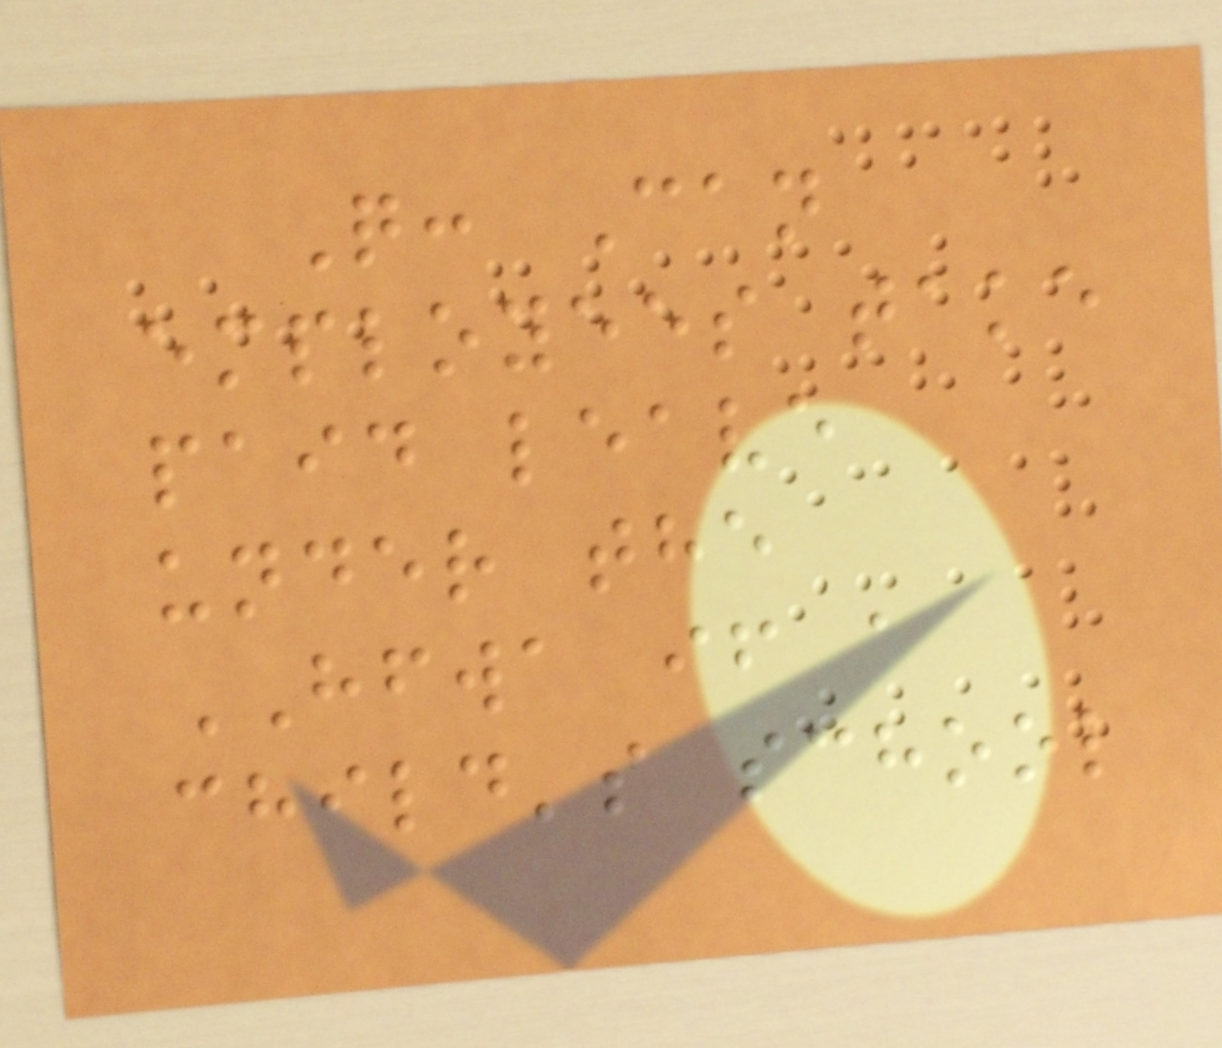Q: Can
employees take
paid leave
under the
HFWA if a
child's school
